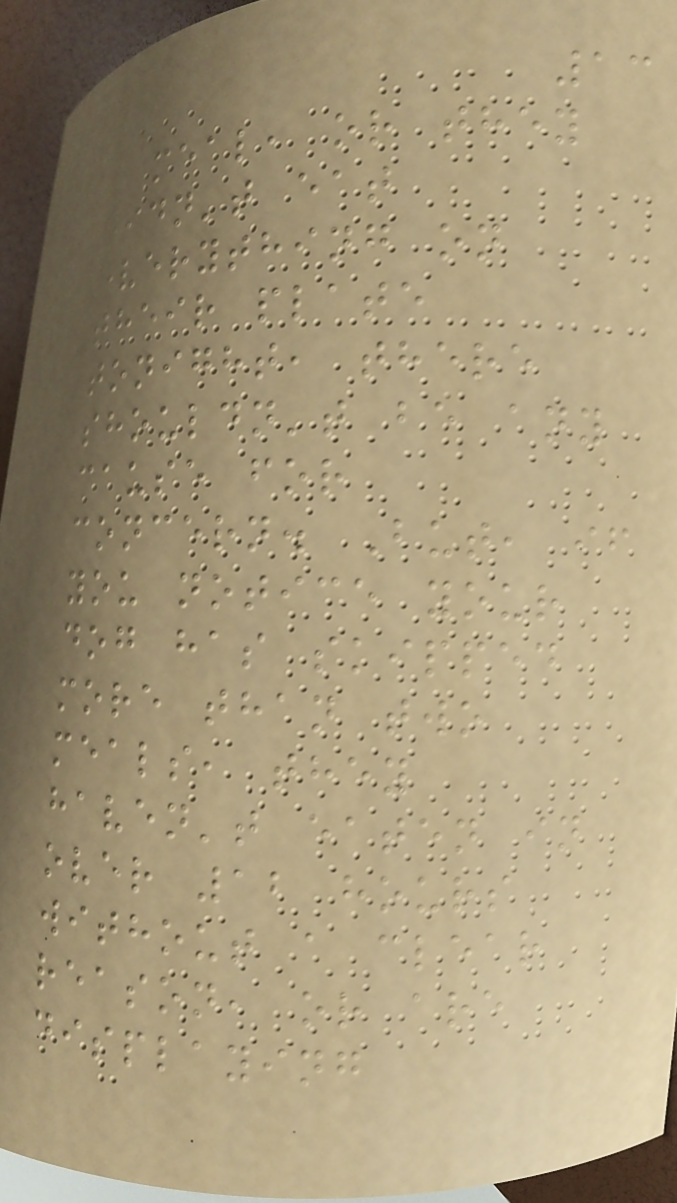13
meal, or they
didn't eat
everything on
their plate
tonight, there
shouldn't be any
cause for
concern. But, if
you notice your
dog has skipped
more than two
meals, they
haven't eaten in
over 12 hours
without a clear
reason, or are
displaying
